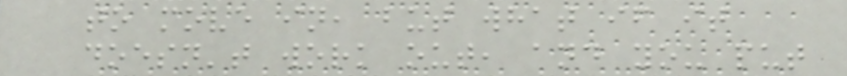to move in, but what if it
doesn't work out, and you put
